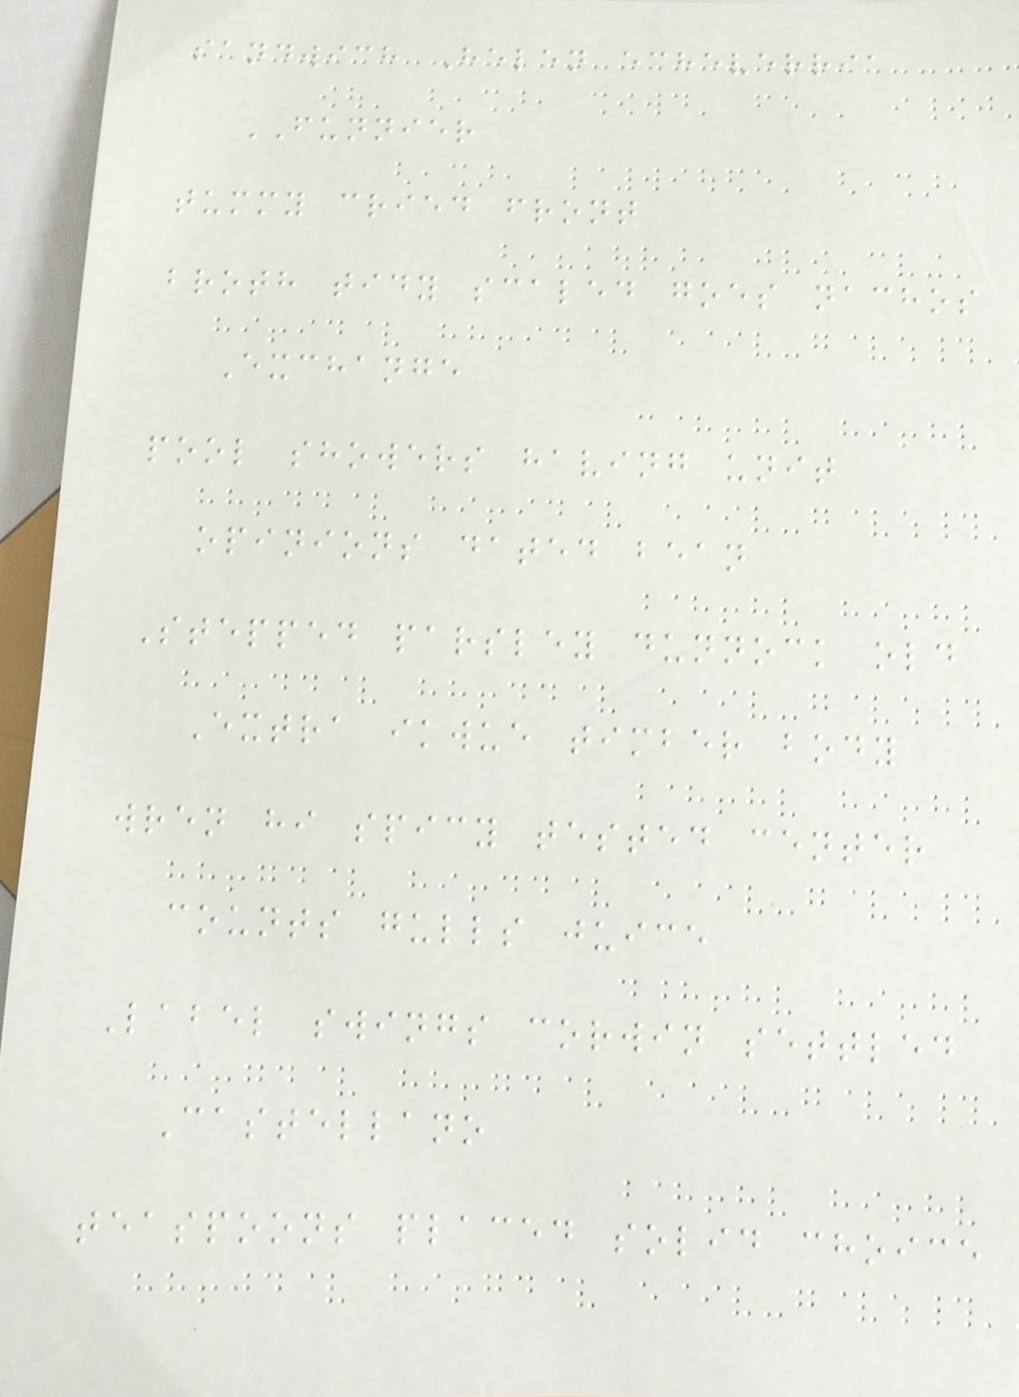sandwich Helen echeverria
FUNNIER
tummy cried front
broth tidy scaled goes nachos
Exchange
pool showers having unit
opinions dated bean
Stepped parsley dunnock old
Extra ikwue timber body
wren hi spicy tested center
counts gulls juice
Label swings corwin settled
Castellano
teaspoons placed solid choice
